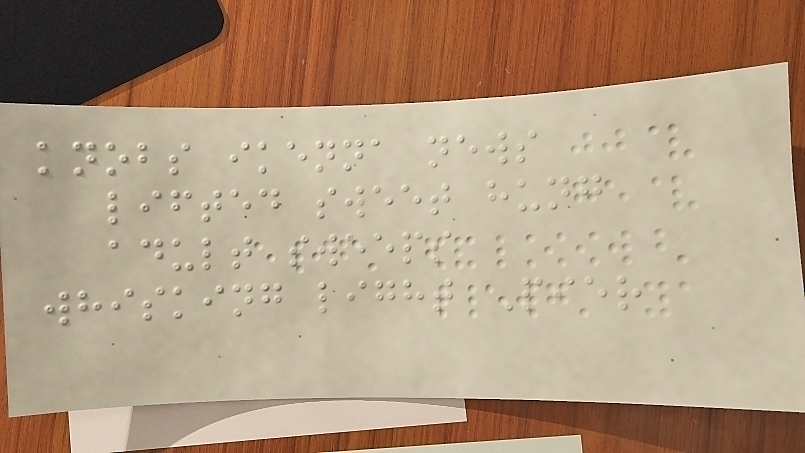knobs ikenna news
lifted sweet hung
adult sweeps
whisking light Pier
